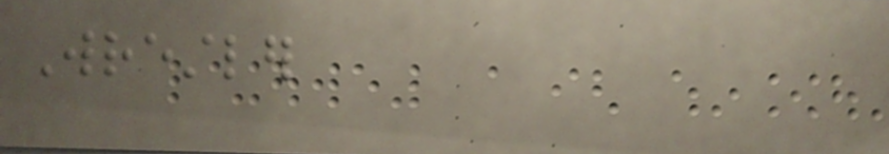Wrestler
